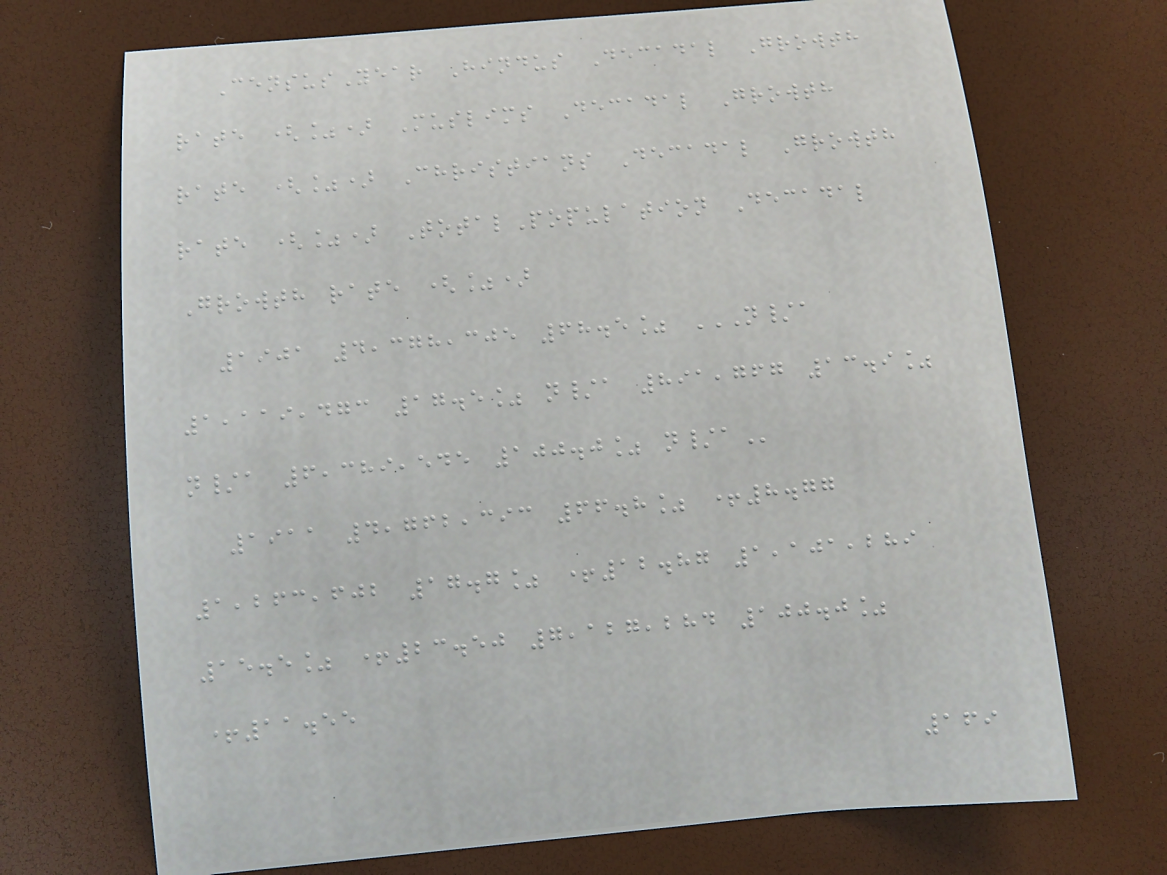CensusYear Hindus Decadal Growth
rate (%) Muslims Decadal Growth
rate (%) Christians Decadal Growth
rate (%) TotalPopulation Decadal
Growth rate (%)
1901 4,378,305 68.5% N/A
1,119,473 17.5% N/A 891,767 13.9%
N/A 6,389,545 100.0% N/A
1911 4,762,393 66.8% +8.77
1,263,602 17.7% +12.87 1,101,289
15.5% +23.50 7,127,284 100.0%
+11.55
169
